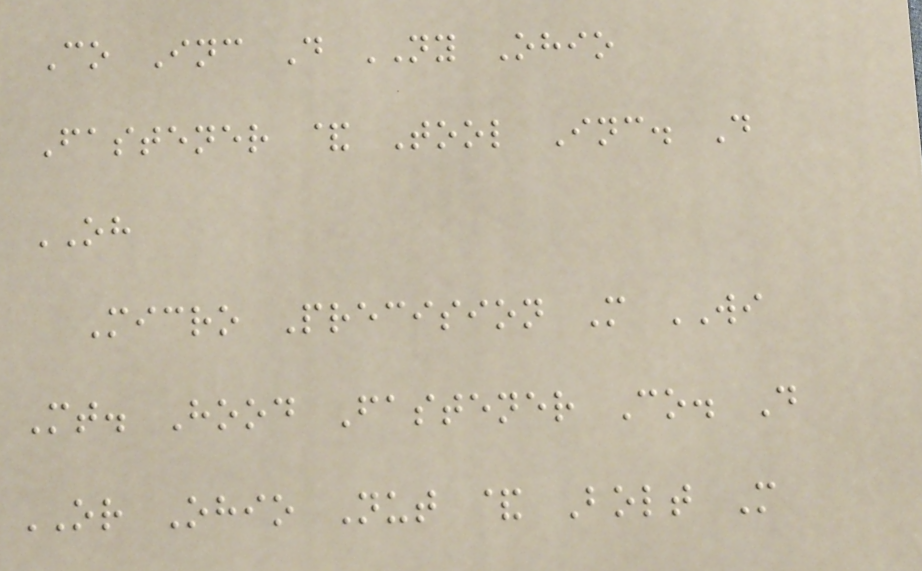Co Inc D NY Ohio
Fastener & Tool Inc. D
OH
Micro Precision M WI
Mt. Hood Fastener Co. D
OR Ohio Nut & Bolt M
